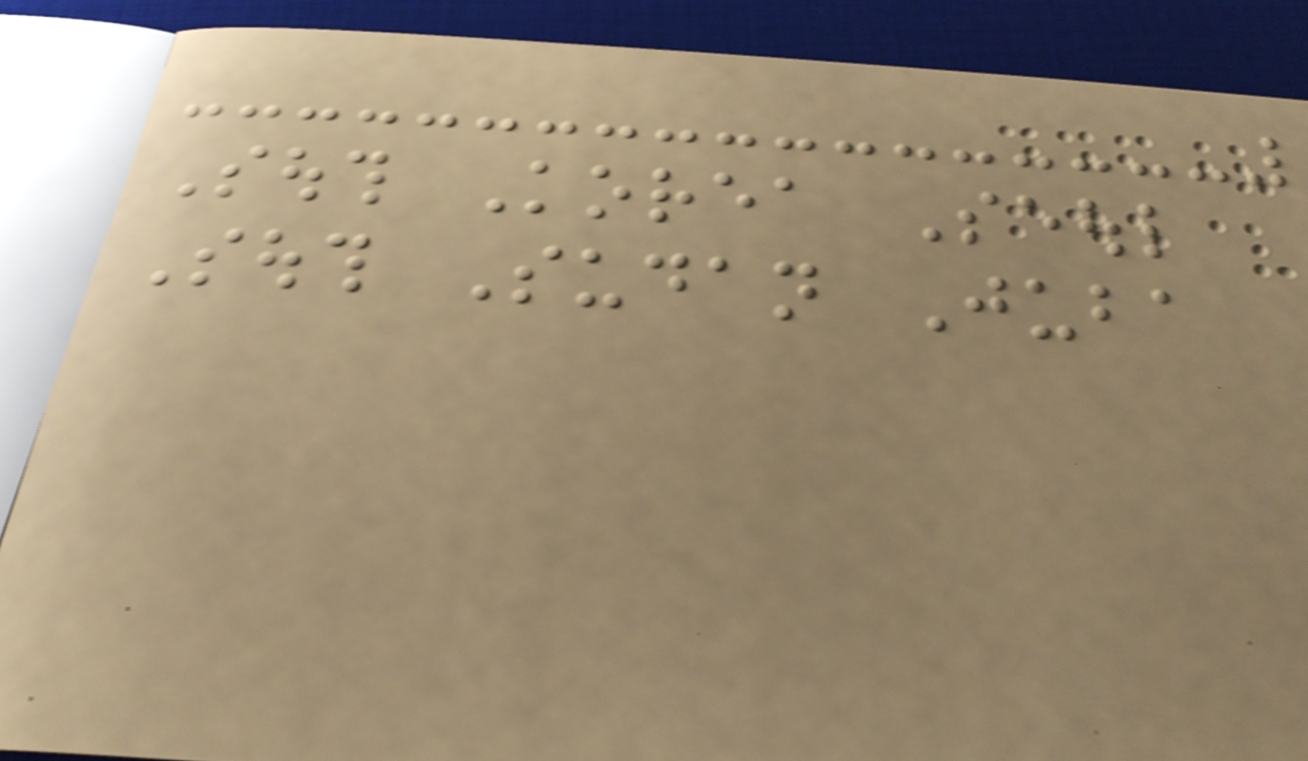South Korea Seoul
South Sudan Juba
